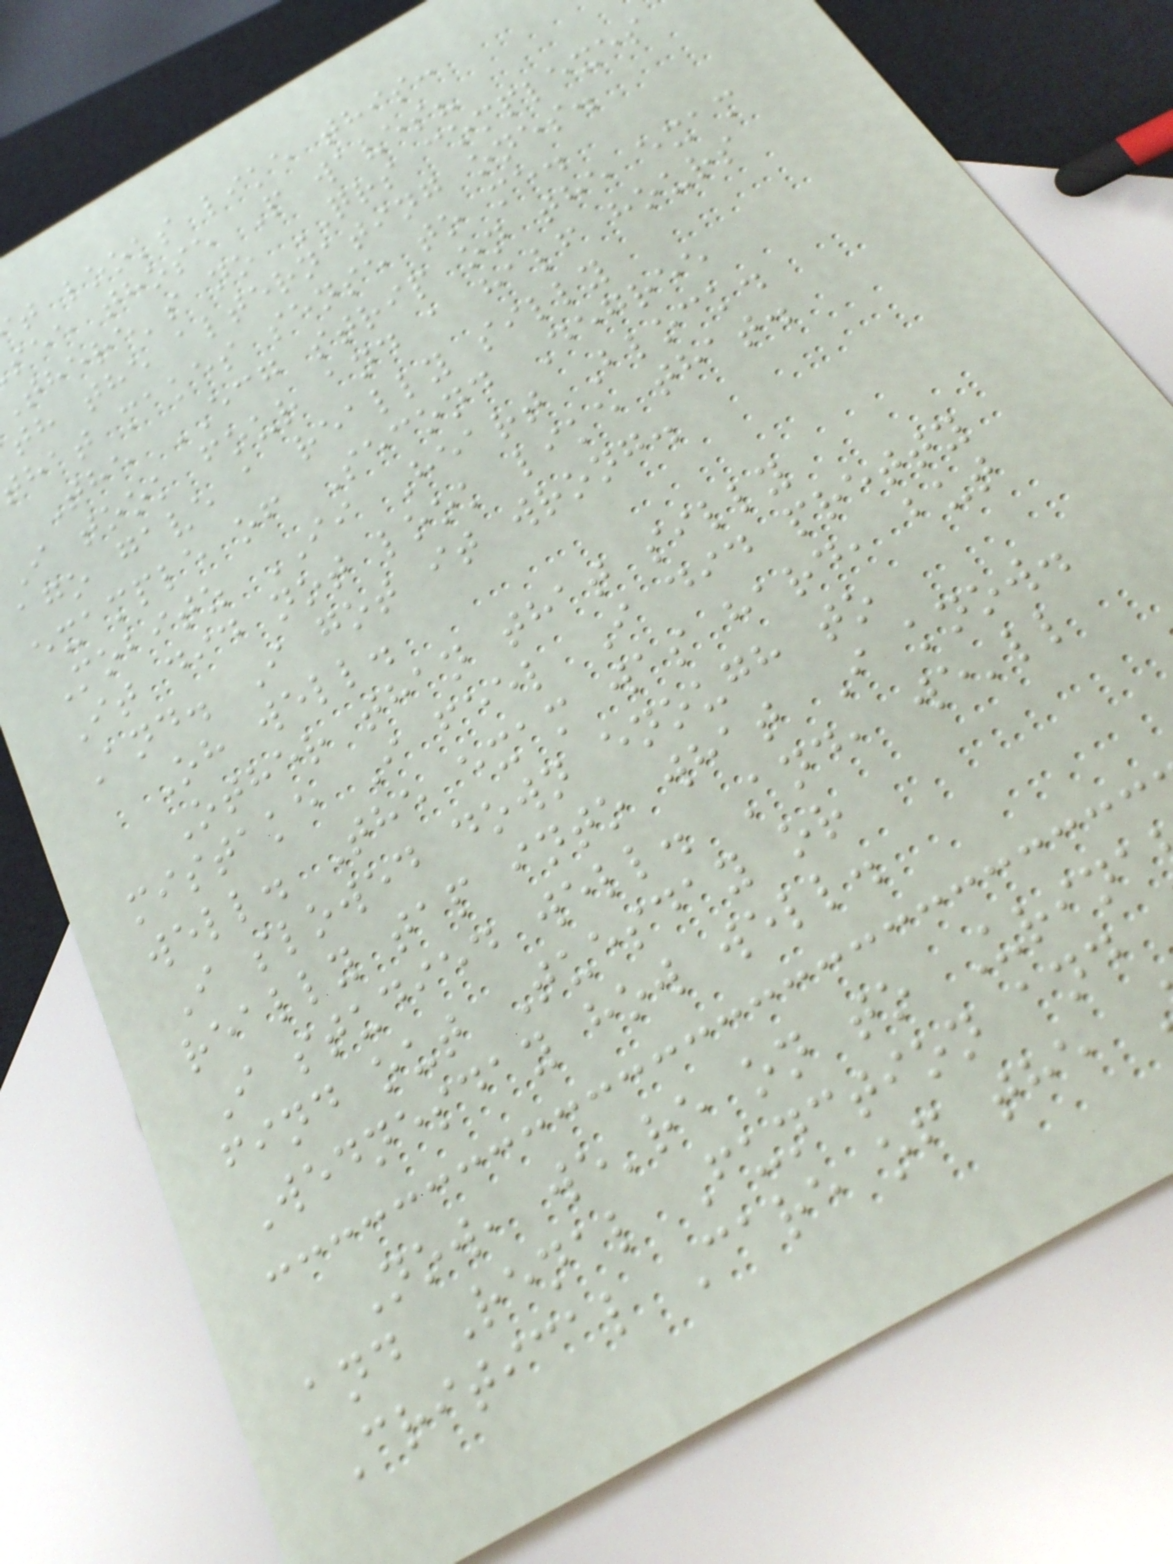t looks like this:
see those P waves?
there's no QRS complexes
th the alternating ones.
hat makes sense to me.
The ECG strip on the exam
I took four and a half hours
ago gave a really silly
example of Second Degree
Mobitz II Heart Block.
It did not look like that.
And. I got it wrong.
Oh well.
Other than that silly
mistake I feel I did pretty
well. The exam was hard, but
I slowed down enough to
really tap into what I know.
I studied well. And, we'll
find out Tuesday or
Wednesday how well.
Now, we're on to Urina
and Renal Function and
Critical Care of the
